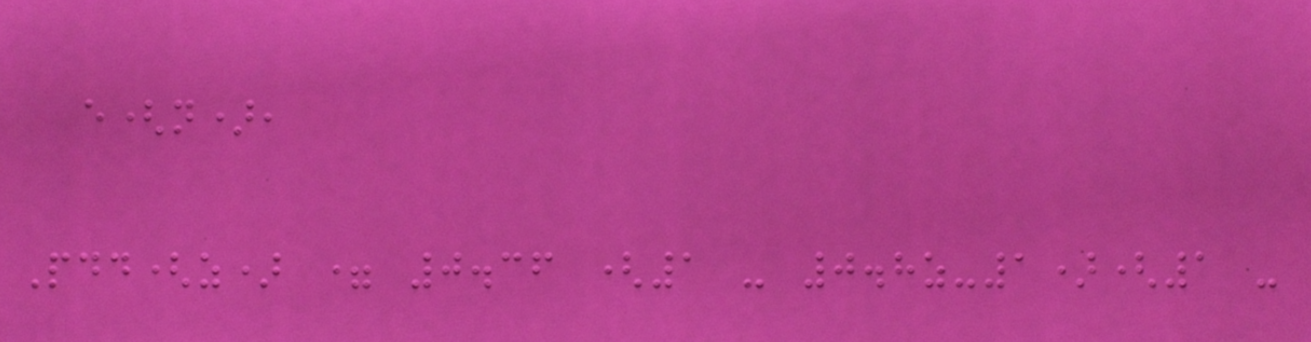e(n),
Pdd(z) = 0.36 (1 - 0.8z-1)(1 -
